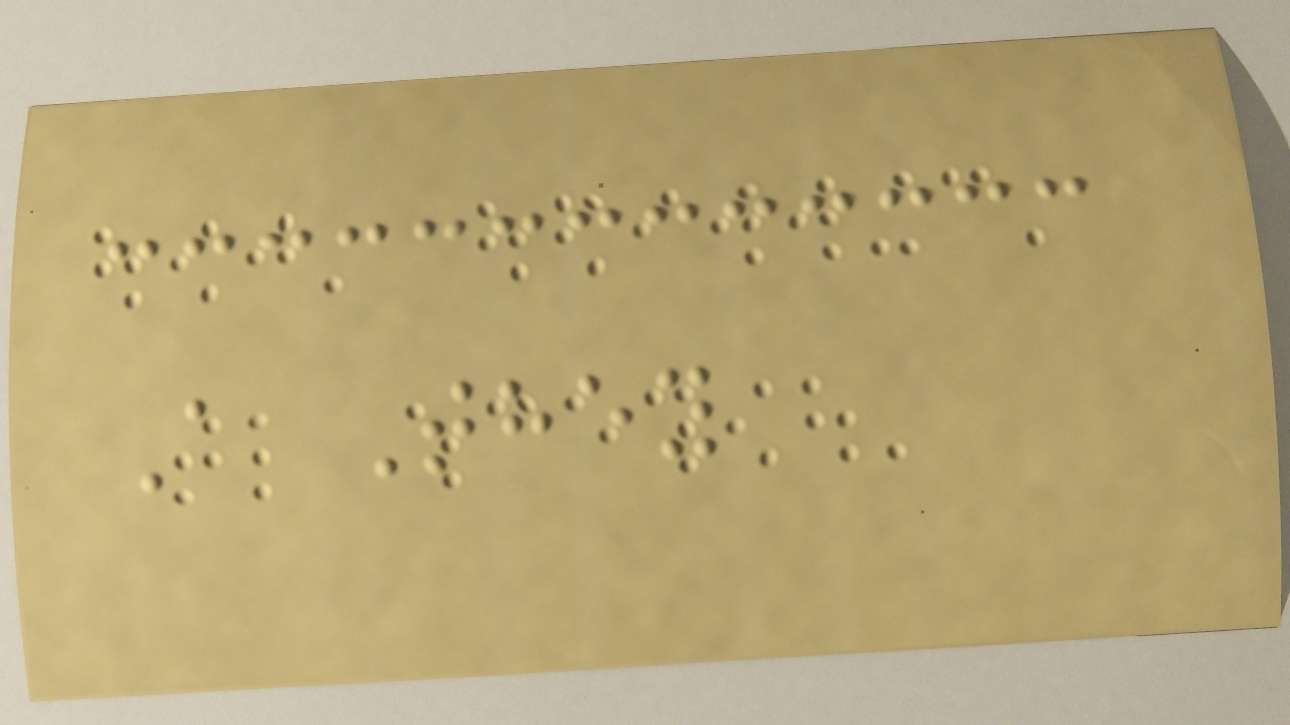A They
